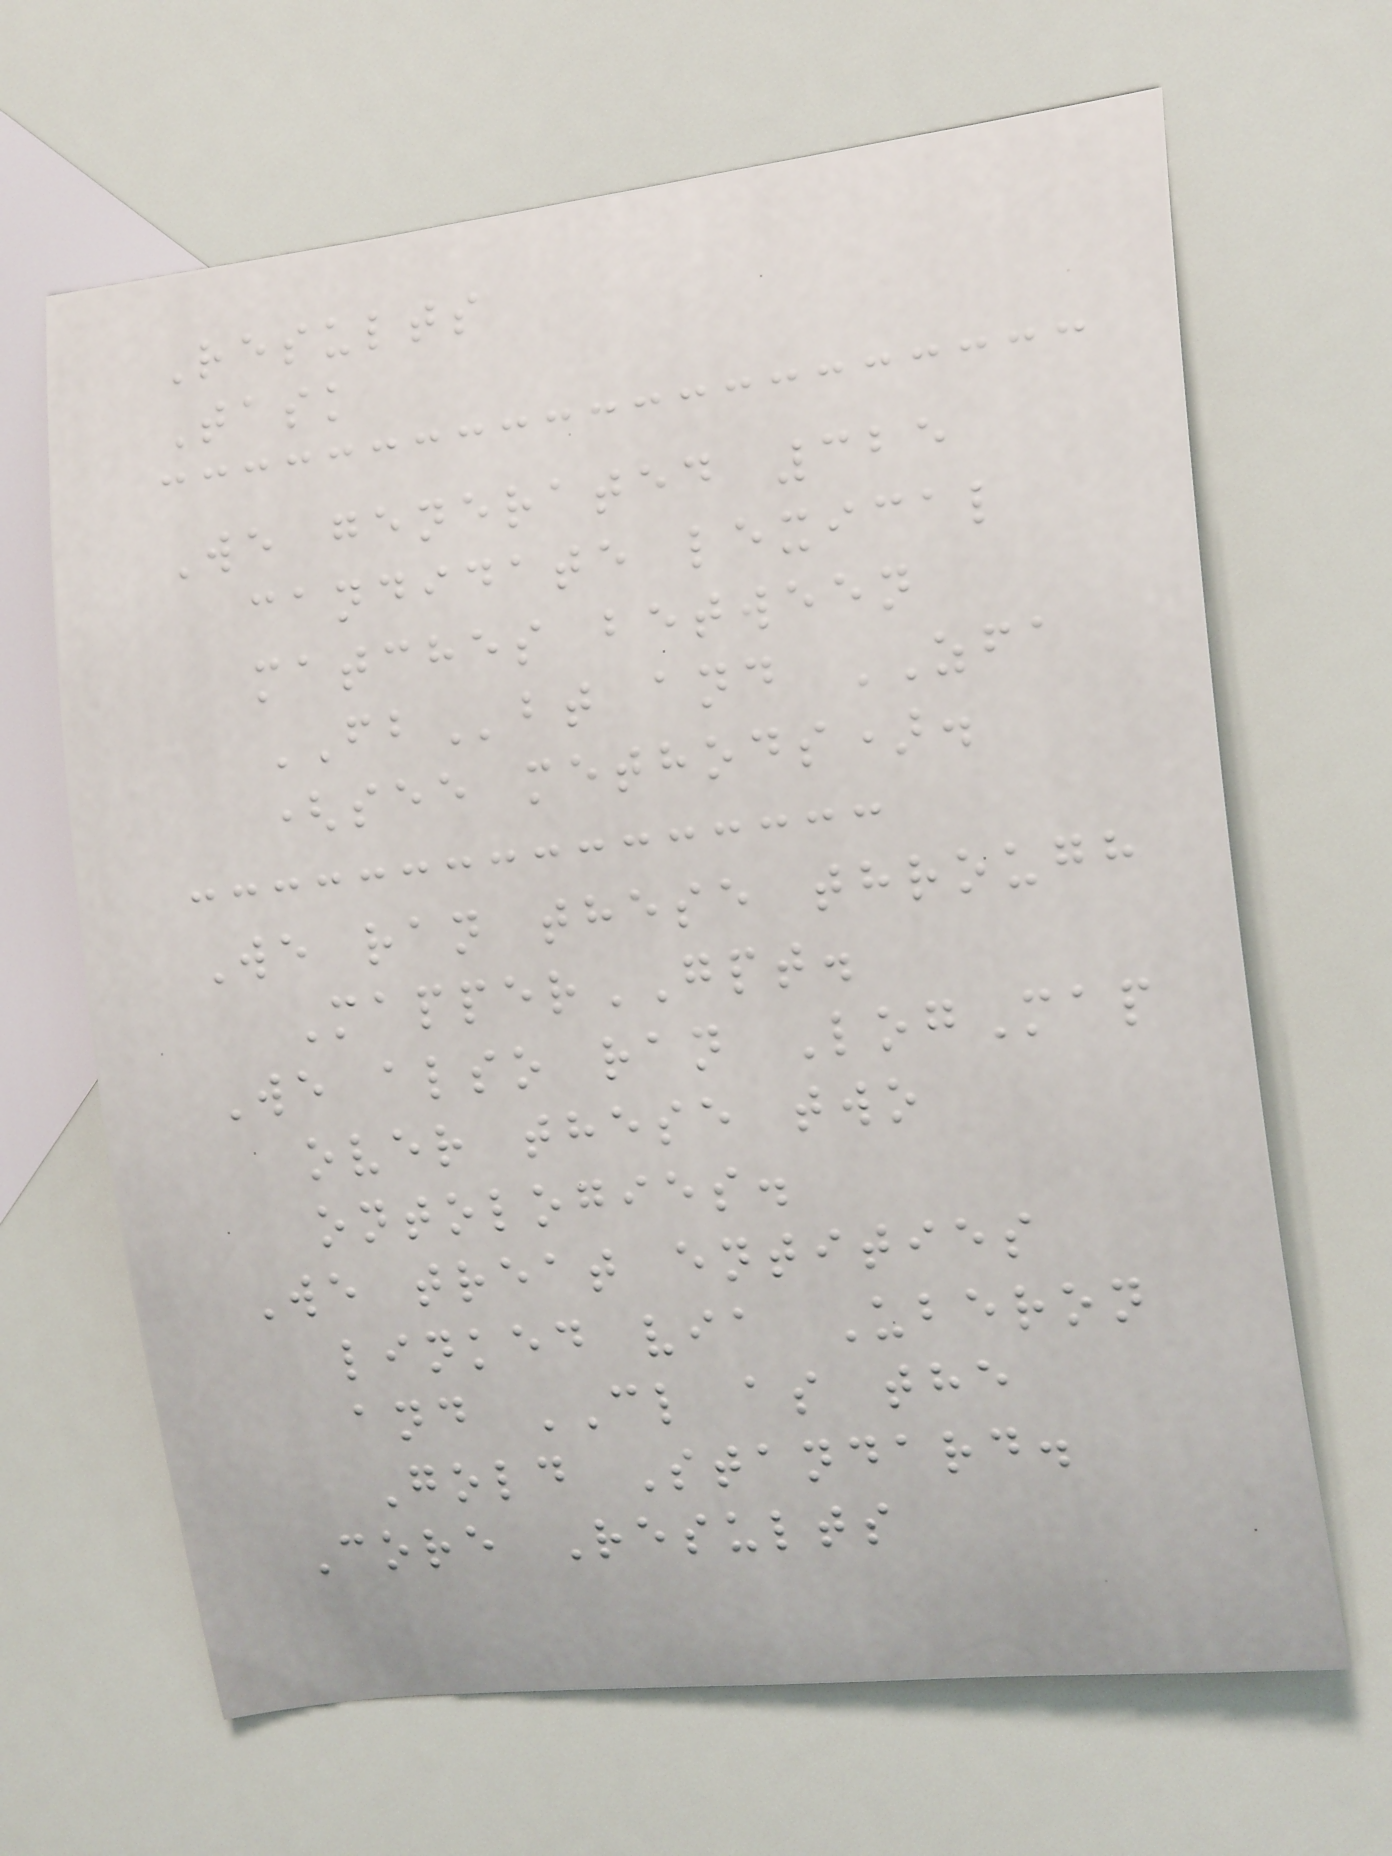Results
Task
We generated 325
candidate lexical
matches between
FBbt and ZFA
(see methods).
We ran these through
MapperGPT.
We also ran LogMap
over these two
ontologies.
We treat entities
linked via Uberon
and CL as the
Gold Standard.
Core Results
